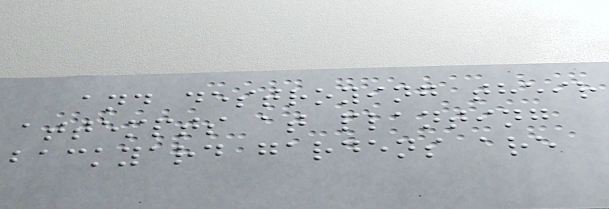and destroying their
attempts at planting
backyard gardens are
